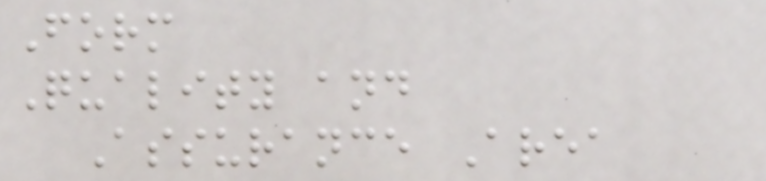Form
Quality and
Assurance Area
